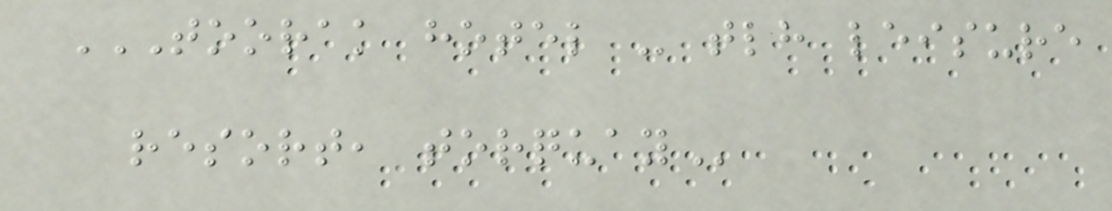TOORAK HOTEL - TLH LEISURE
RESORT, TORQUAY
